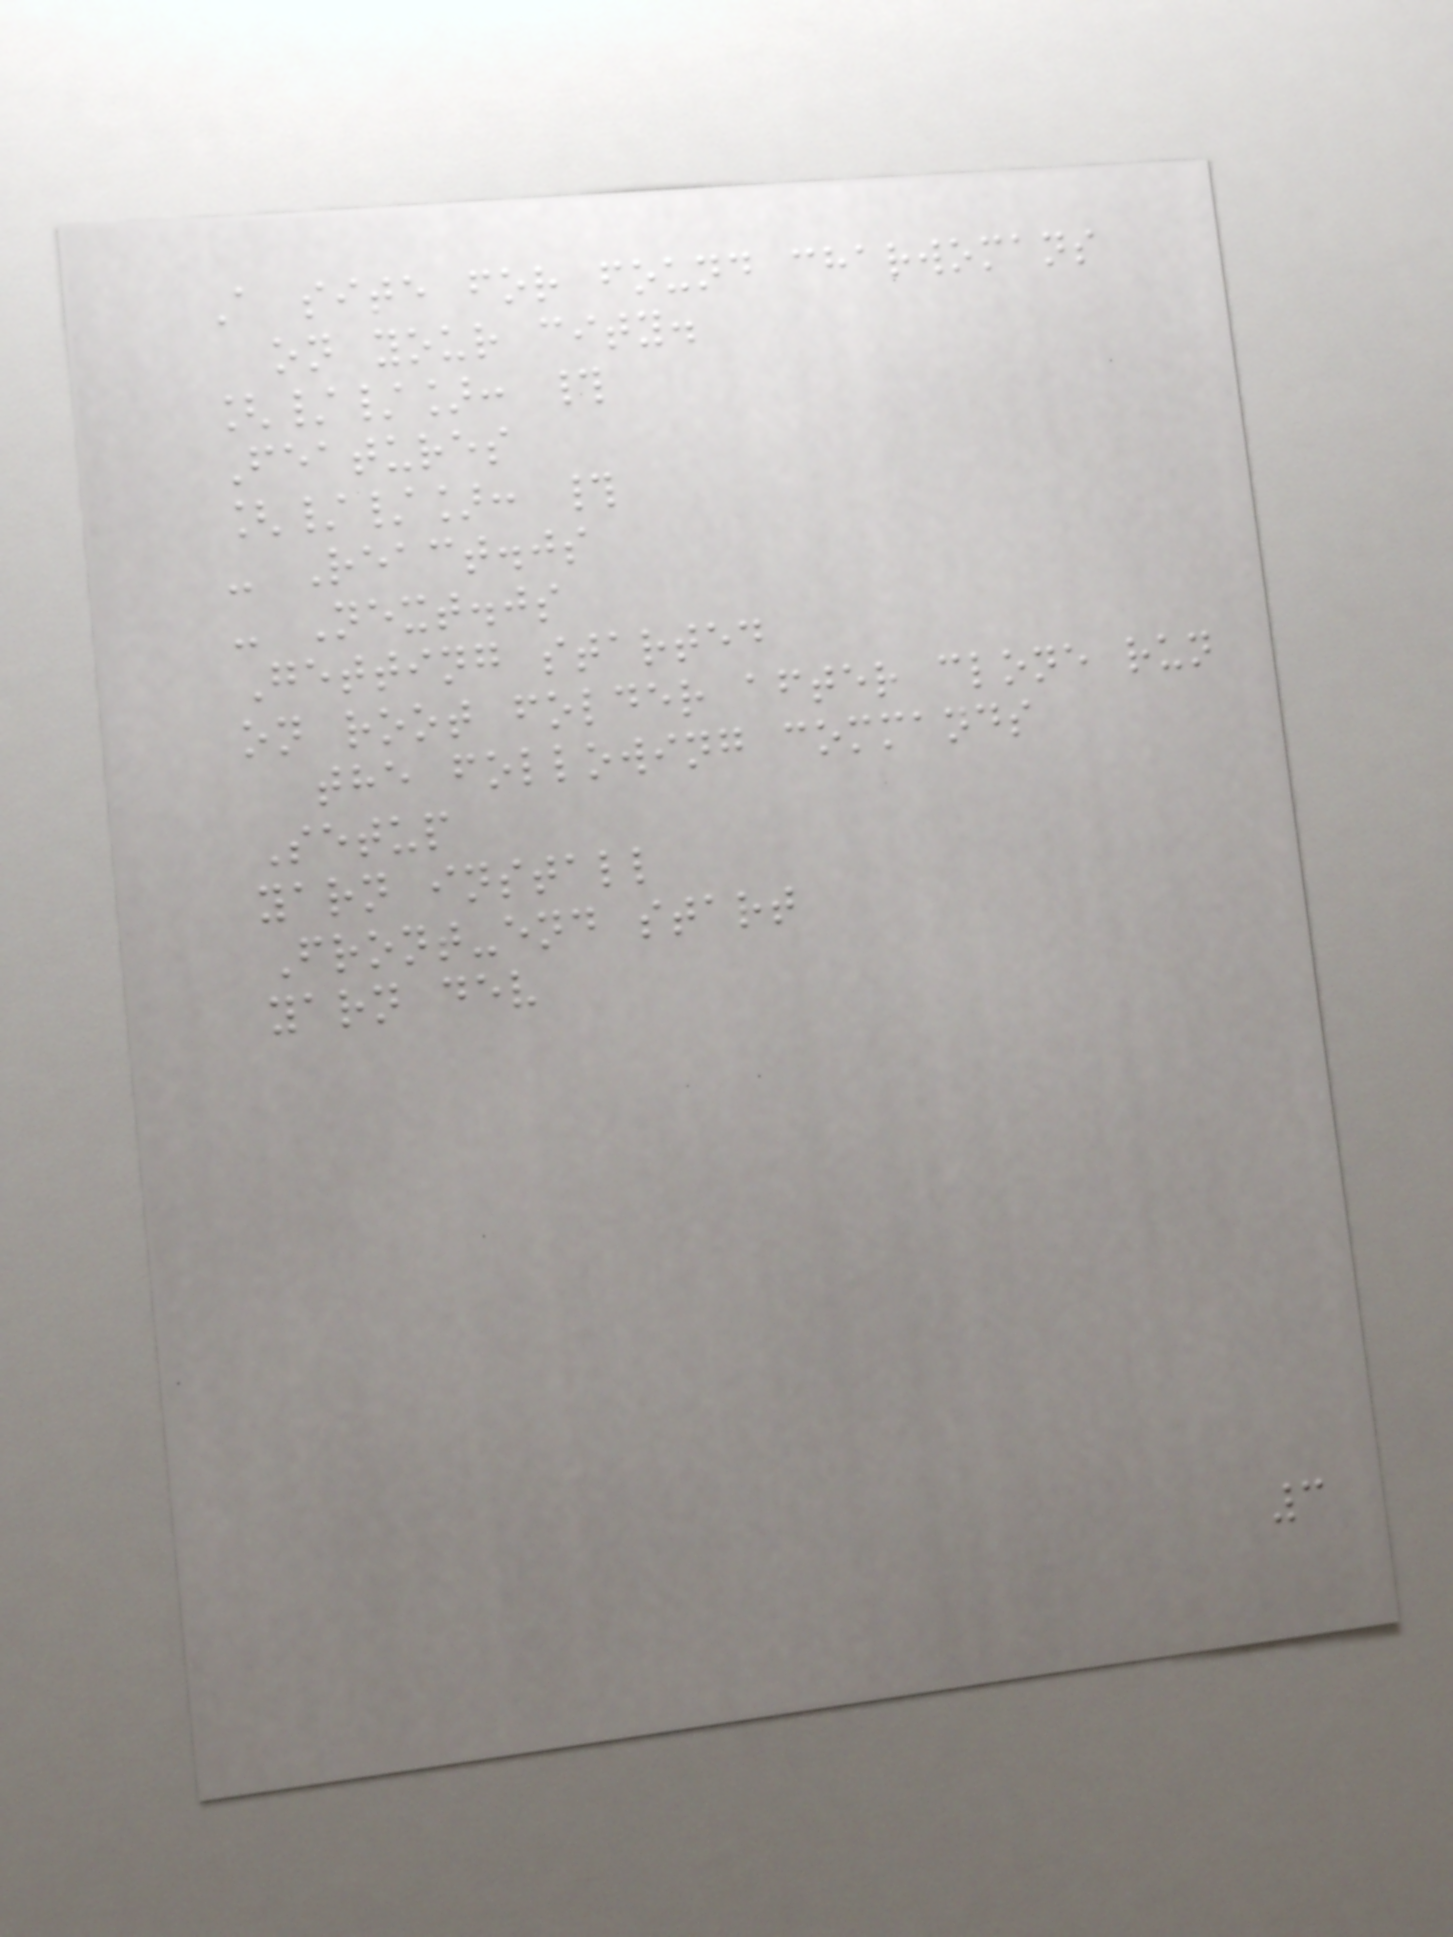A site for found charwomans
on your city.
[//]: #
Features
[//]: #
- React.js
- Next.js
Getting started
on root folder after clone run
the following commands
Setup
yarn install
Front-end start
yarn dev
3
